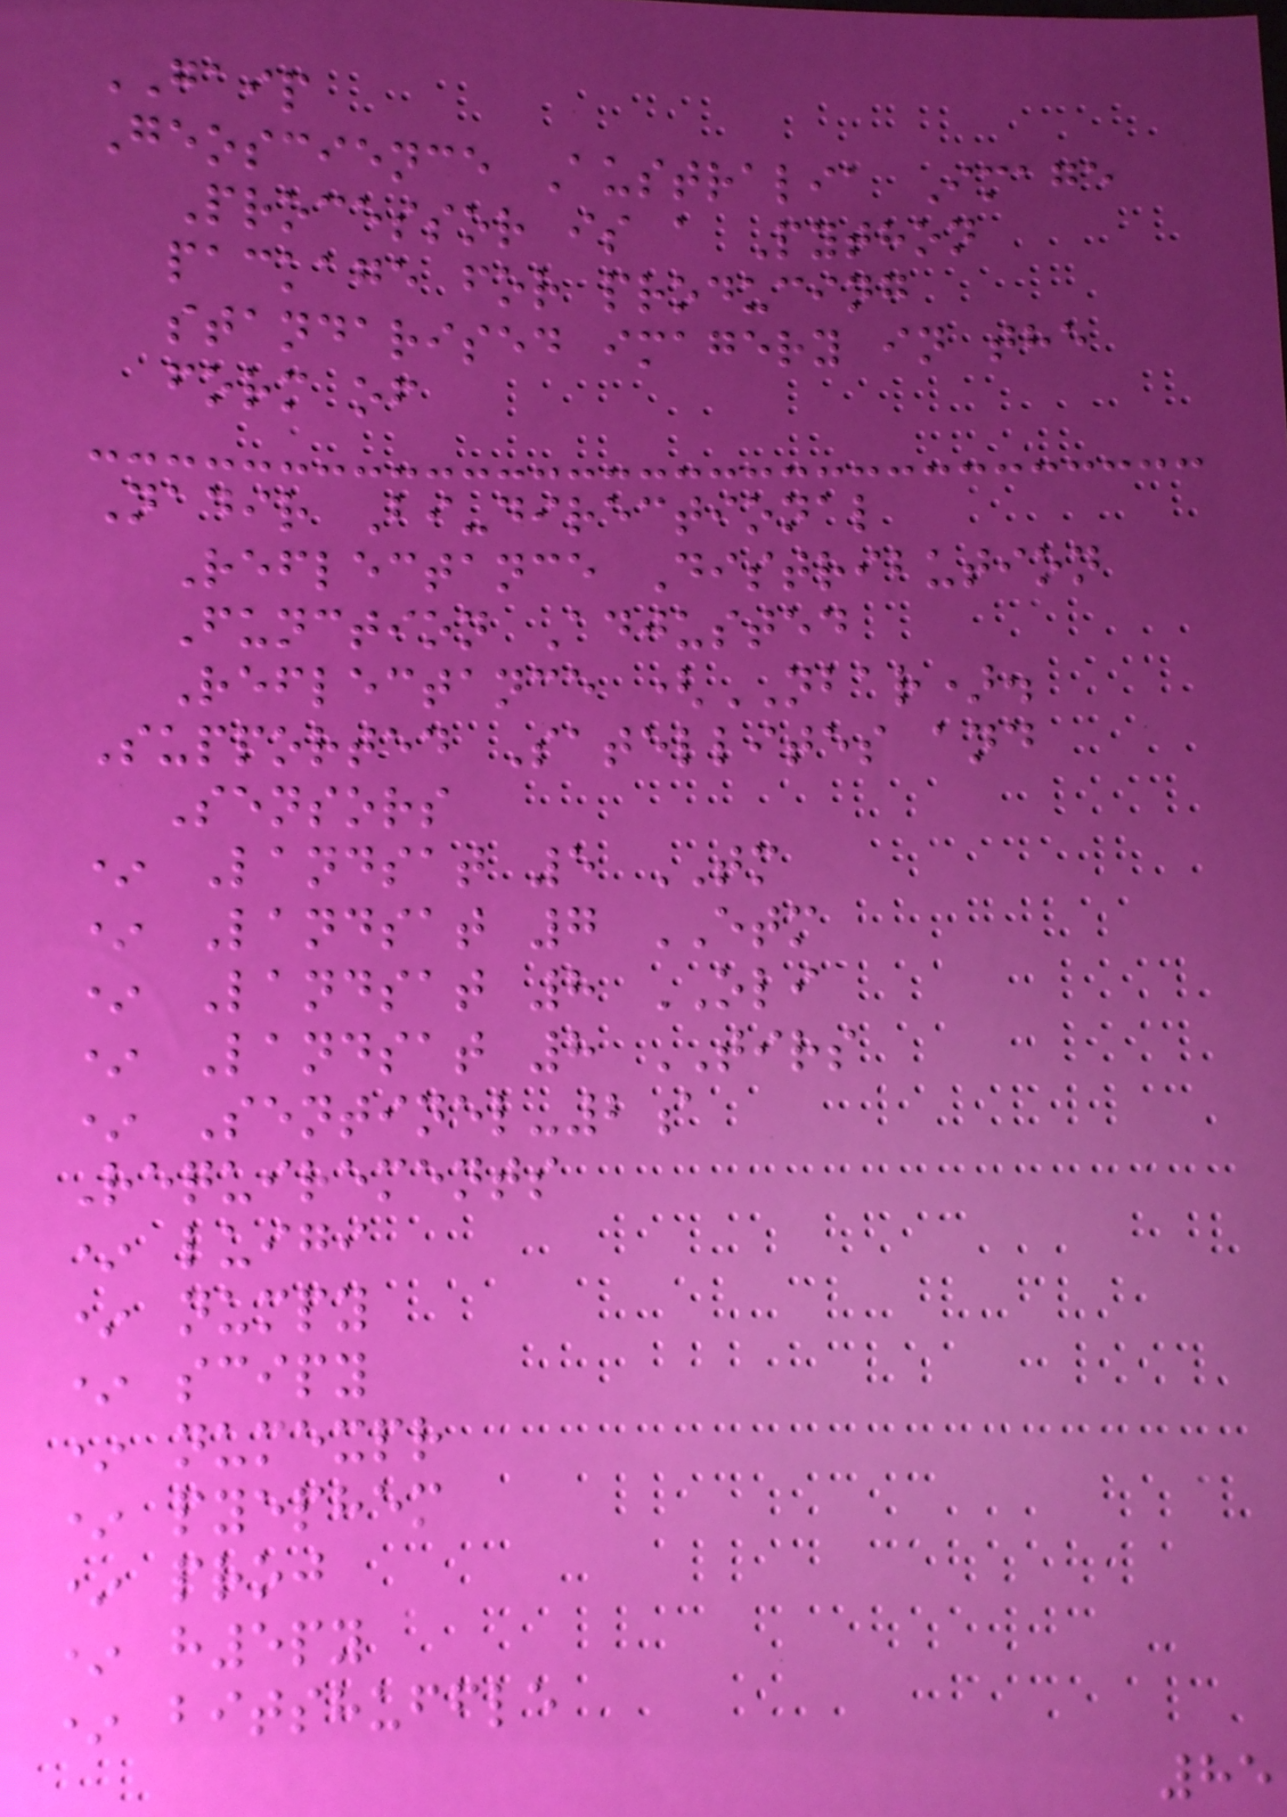GAIP
Geoscience Australia Image
Processor is a Python
package for producing
standarised imagery in the
form of
Nadir Bi-directional
Reflectance Distribution
Function Adjusted
Reflectance (NBAR).
Supported Satellites and
Sensors
* Landsat 5 TM
* Landsat 7 ETM
* Landsat 8 OLI
* Landsat 8 TIRS
* Sentinel-2a
Requirements
* luigi
* numpy
* scipy
* numexpr
* pyephem
* proj
* h5py
* bitshuffle
85
